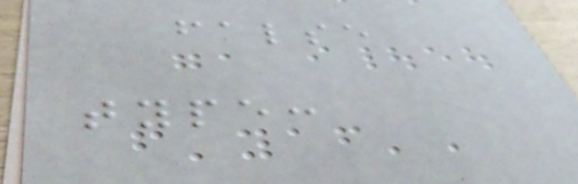false
type:
